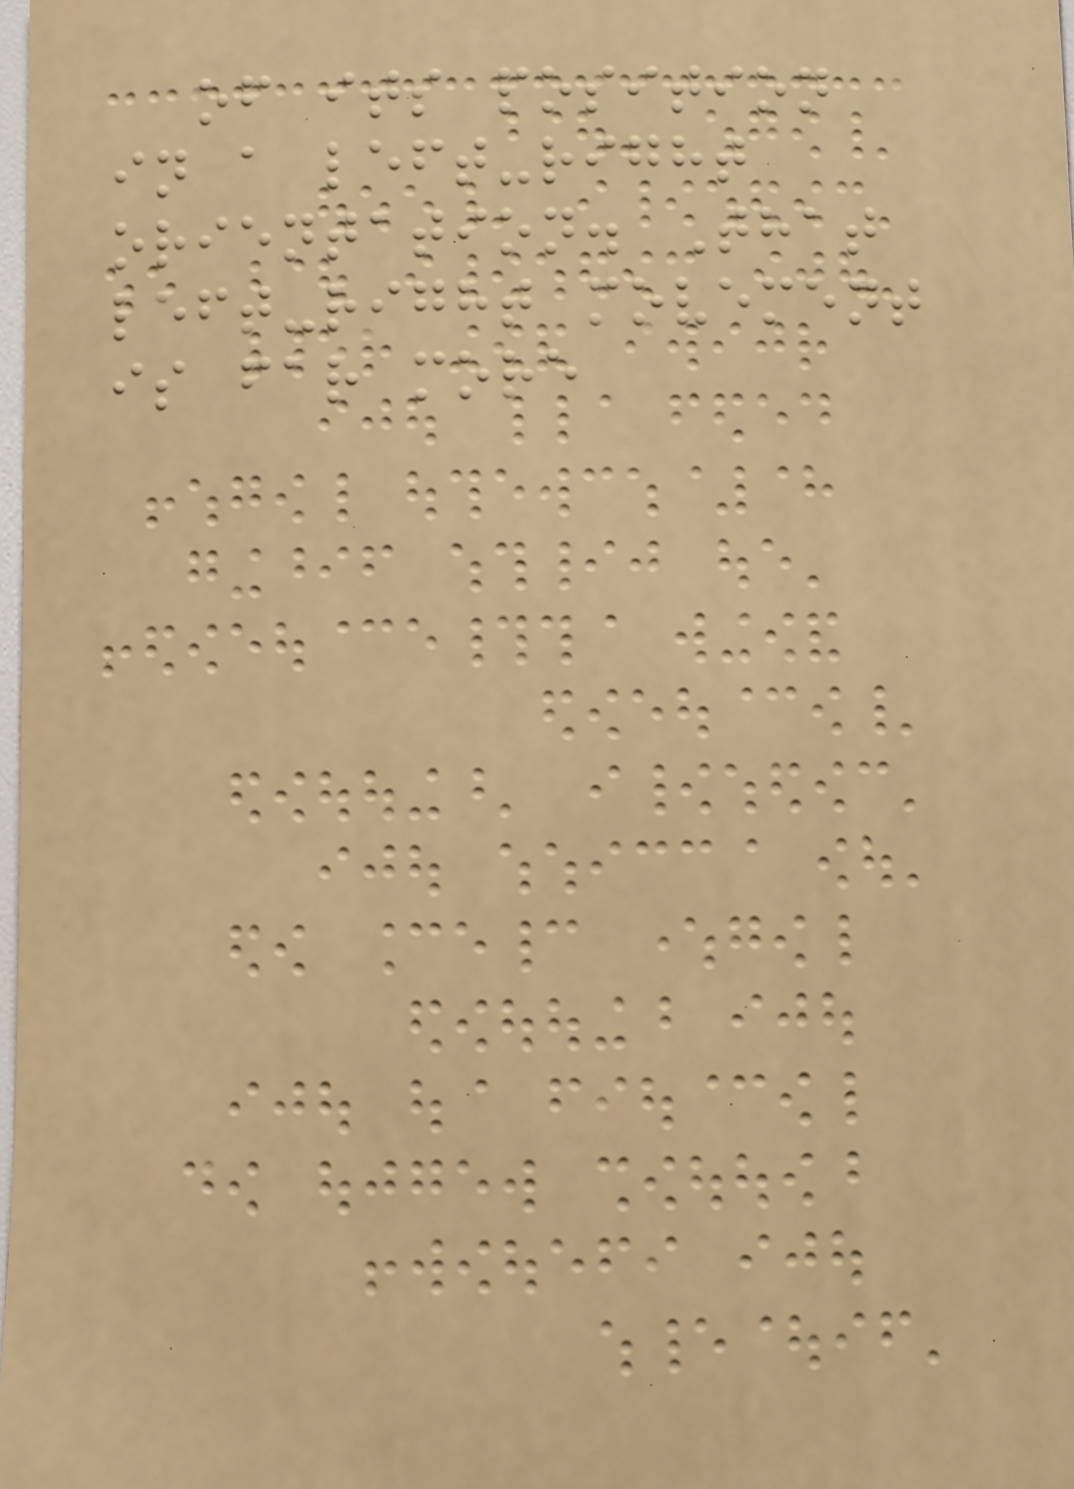of its position
in a left-right
orientation. That
left-right movement
is far more
